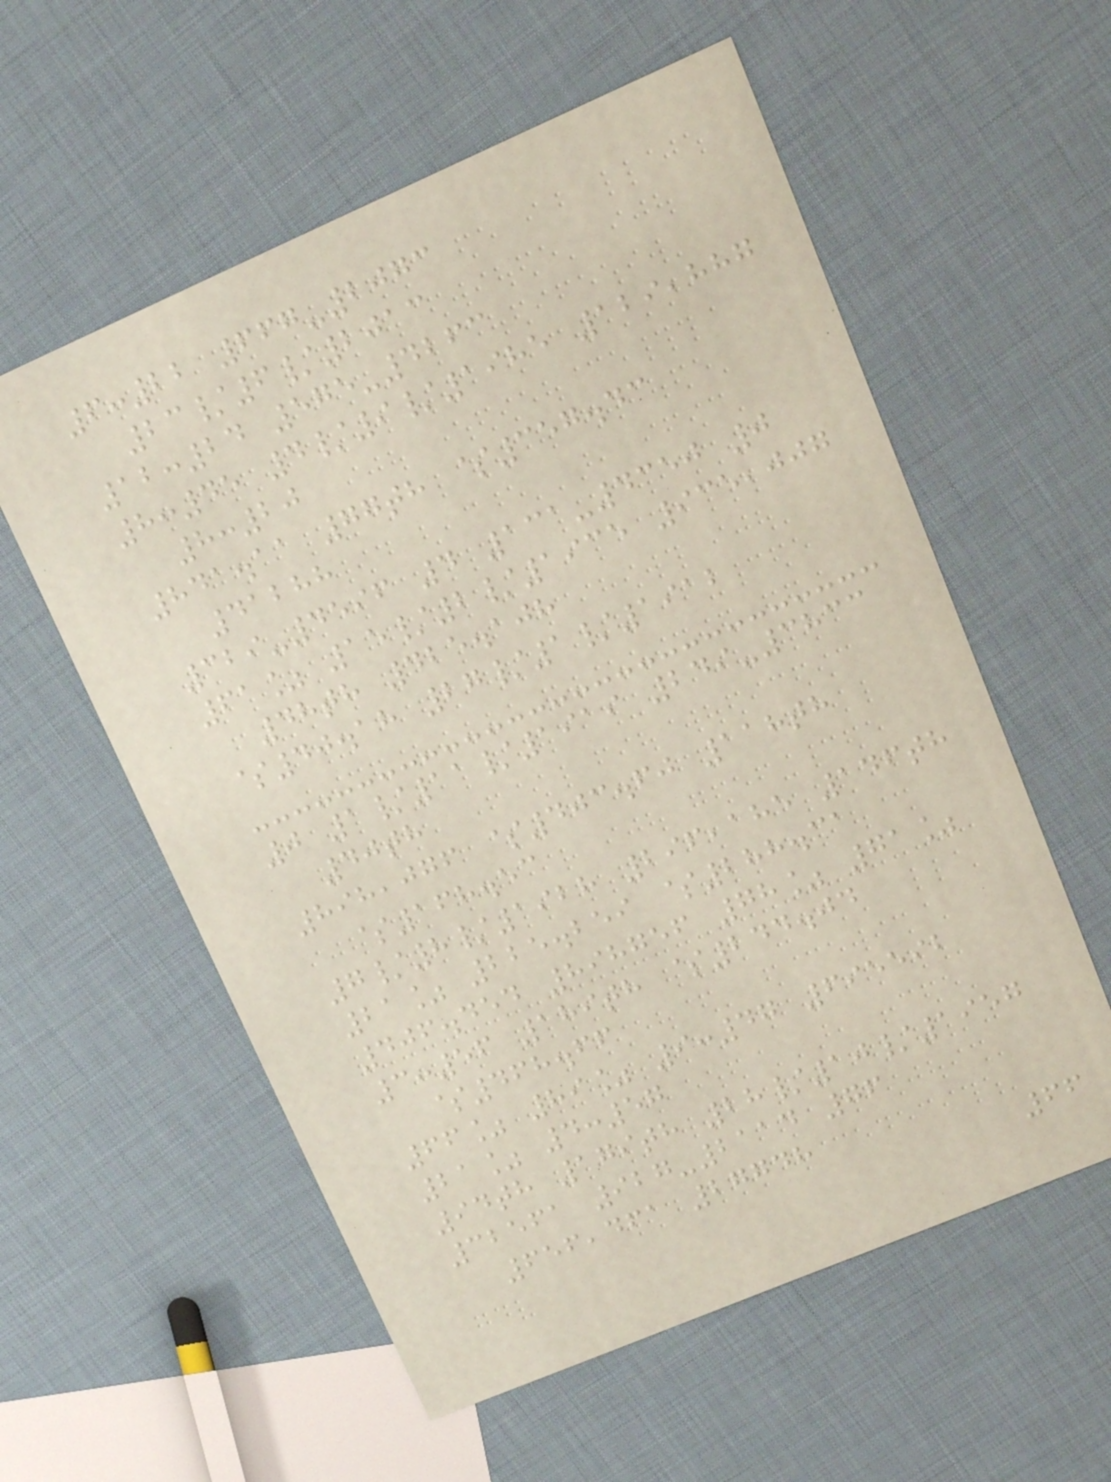6:22 667-2073
23/6/2013
12:24 575-4263
8:45 4/9/1985 129,887
8:20
841.11 77th $357.43
41288
329-4596 4 131-4350 0
61% 15/2/1935 935,007
48th 425.108
$40.18 27/1/1912
0 1/11/1919 249-3833
40th
898,076 $403.60 118th
$168.53
7/8/1928 296,185 146th
21% 225.259 $288.31
406.454 898756 78% 71%
3:56 189th $244.04
$468.66
66% 89% 9:47 695592
21% 4:57
94th 179th 28/10/1957
32561 927-2114 76
656,461 27748
66
